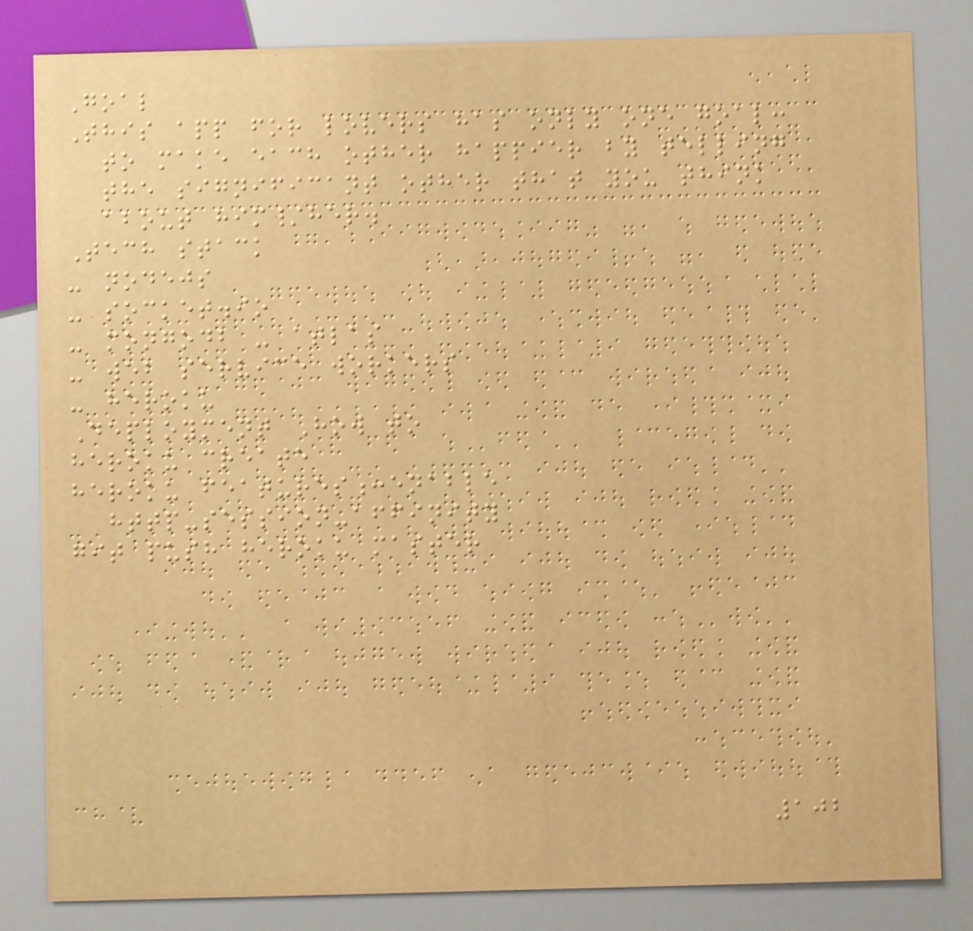Goal
This app for lovers has only one goal:
to make each other happier by telling
the significant other that you think
about him/her.
Tech stack
- nodejs
- socket.io
- mongodb - atlas
- web service workers
- heroku
Deployment How to
heroku create
heroku features:enable
http-session-affinity
git push heroku master
102
